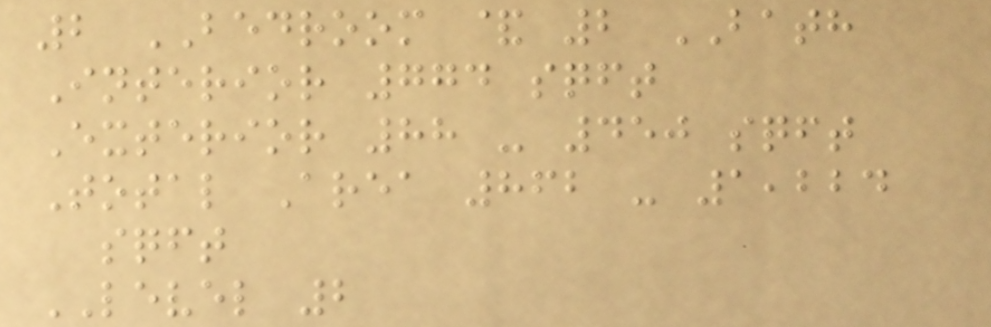2 BEDROOM & 2 BATH
Interior 774 sqft
Exterior 88 - 450 sqft
Total Area 862 - 1,224
sqft
LEVEL 2
